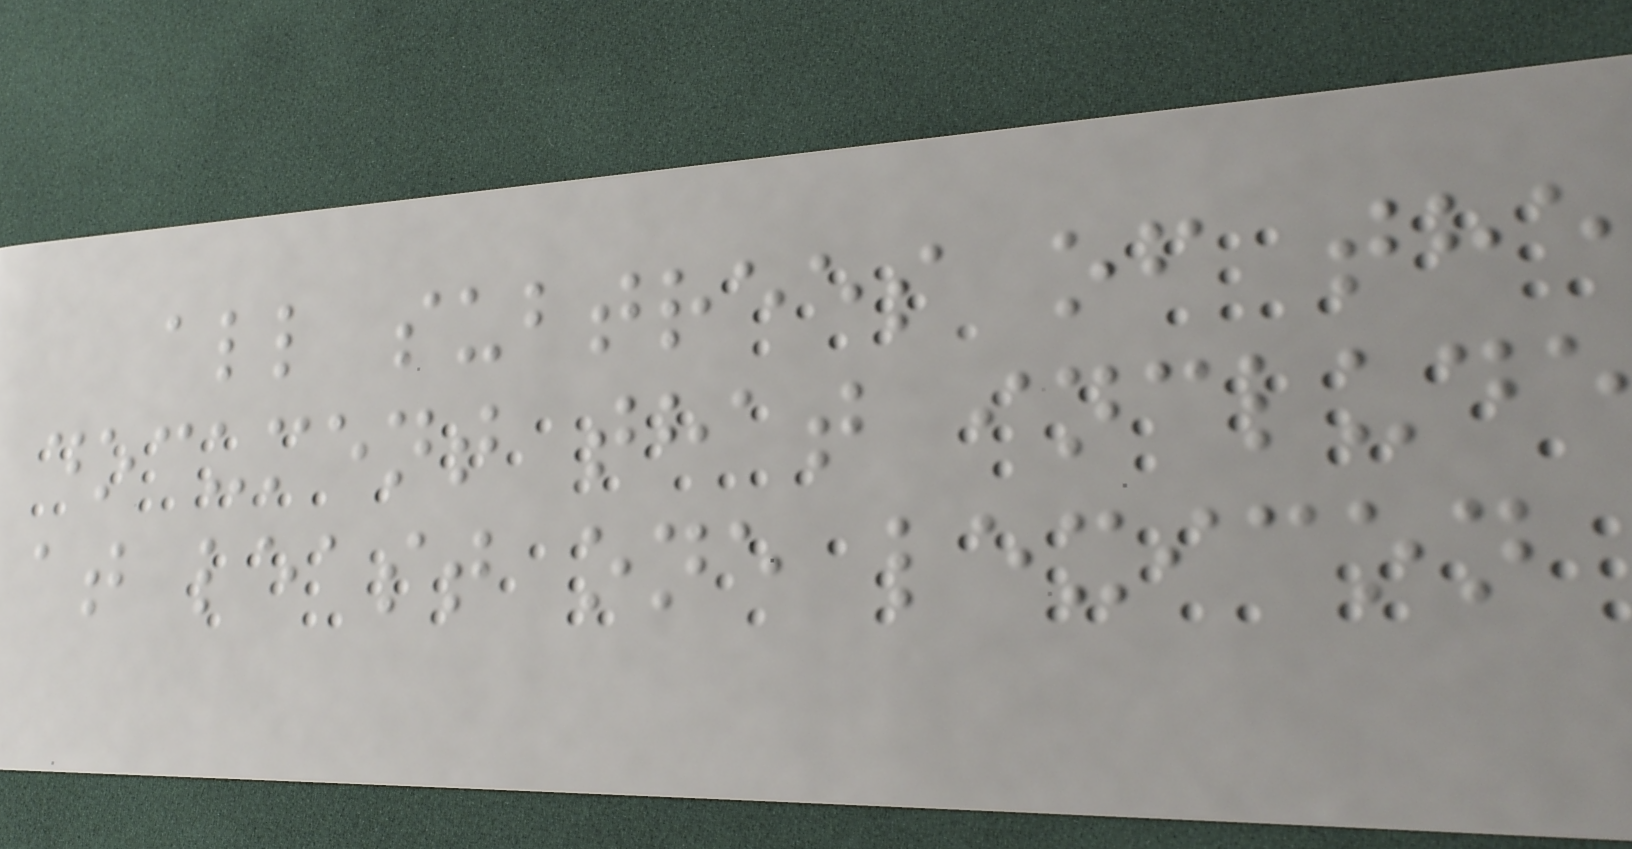all subtrees of the
document that include
at least one lexicon
